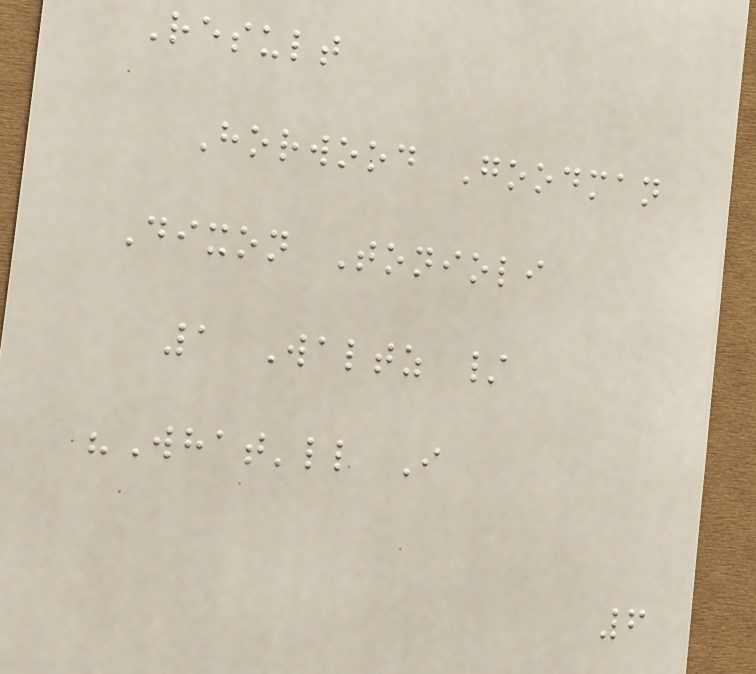Result
Horwood Goodman
Dixon Tonioli
1 Waltz /
"What'll I
6
